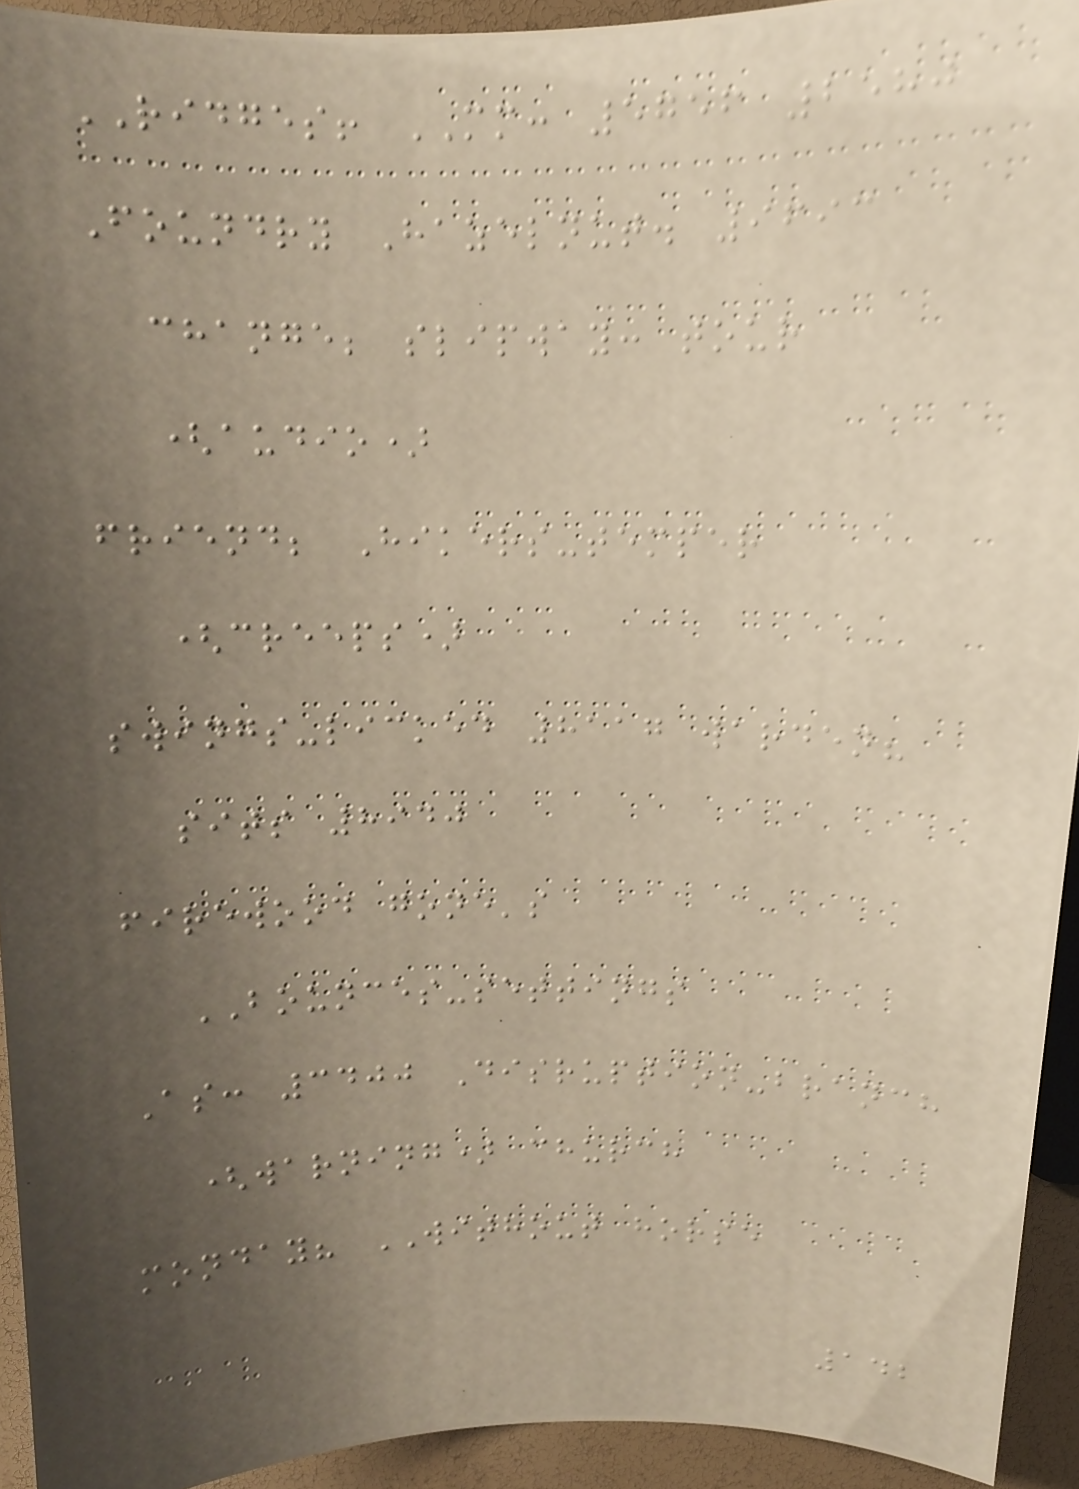RIDGES! MM: 5756 2580
Foundry Hazelnut. 9693
change; slipway: tour
(audio)
friend; Hikers-temper
(creeps)
swings-licked 8117 warden?
sits 8940
firewood gone's
BOUNCES-settings
As: 3400 Disruption-branch
(warning) church
monday? WITHOUT horse
142
